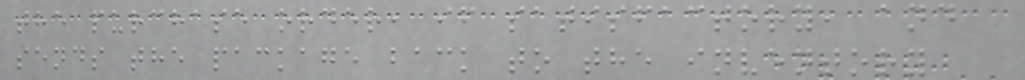the purchase order, if satisfactory, and
sends the package back to the inventory
